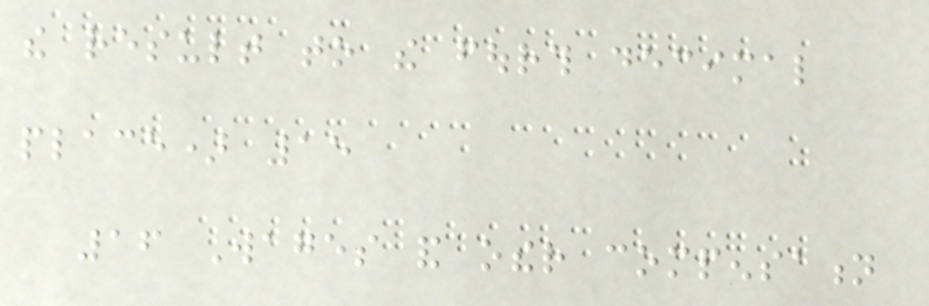the result to the fourth decimal
place) 15
16 Wages and other compensation
